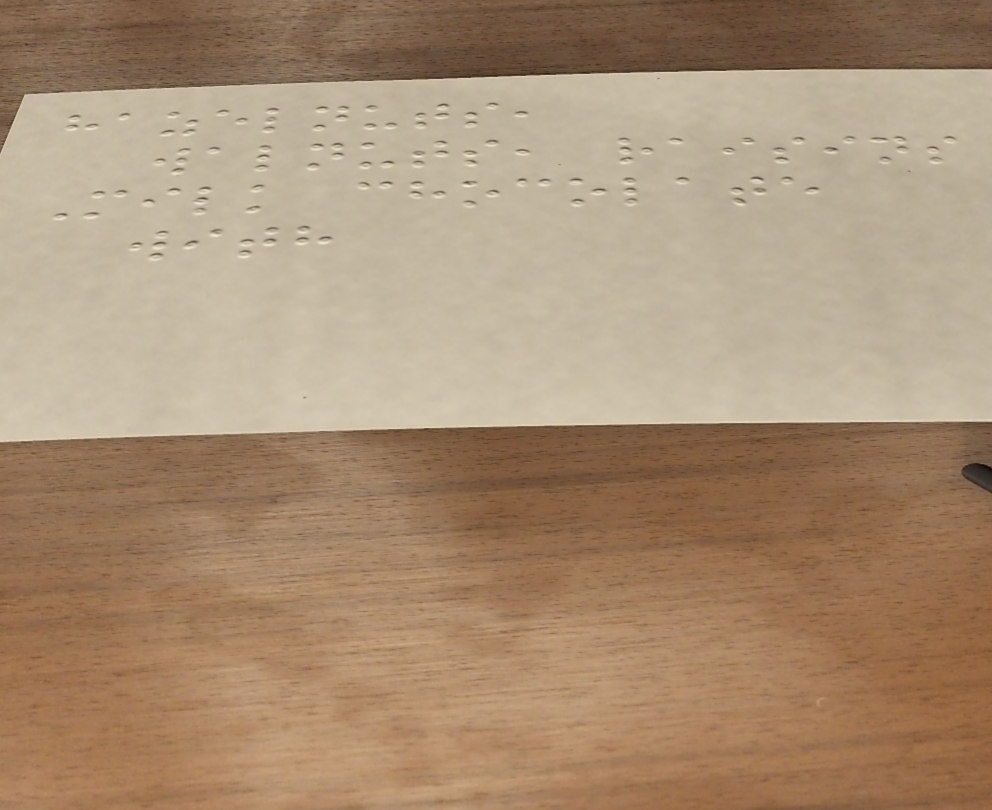hazelnuts,
walnuts, raisins
Milk chocolate
with
